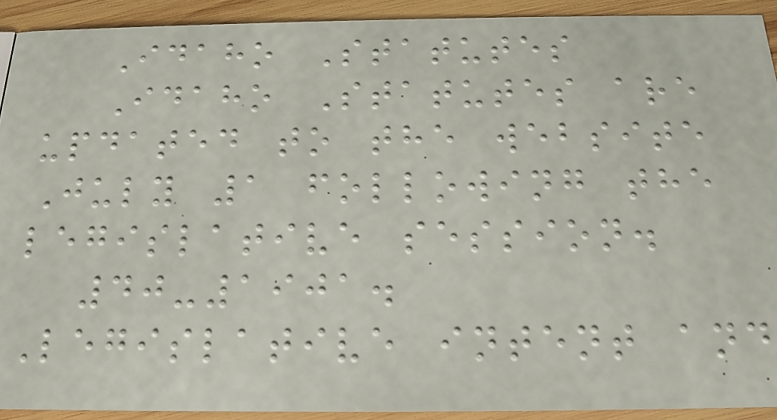Idaho Statutes
Idaho Statutes are
updated to the website
July 1 following the
legislative session.
40-1901.
Legislative intent and
